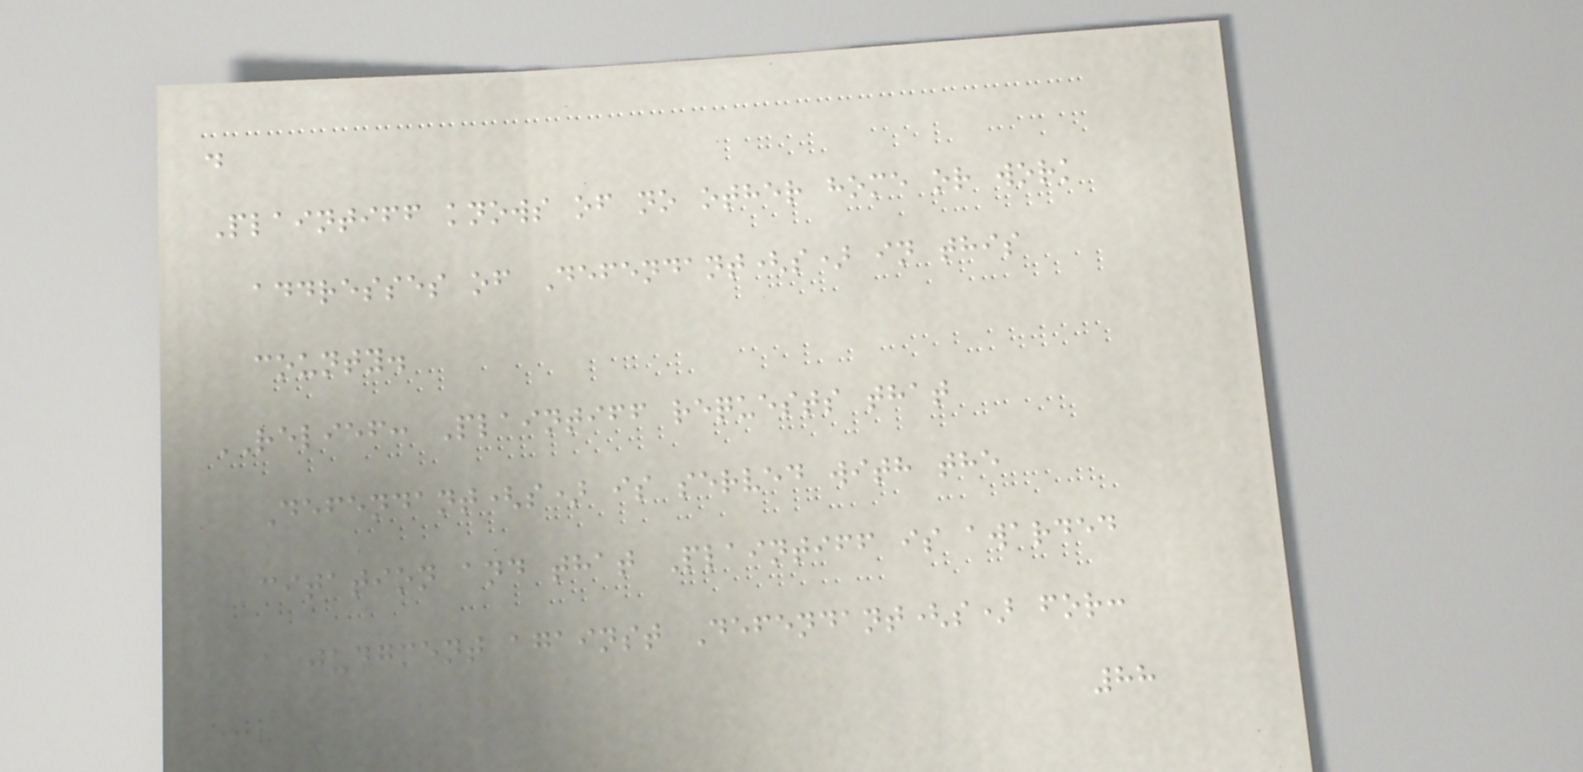.
Plaintiff knows of no other home or work
addresses of Defendant(s) in this
county.
RELIEF: Plaintiff requests that
Defendant(s) is served with the
citation and that Plaintiff is awarded
a judgment against Defendant(s) for:
88
